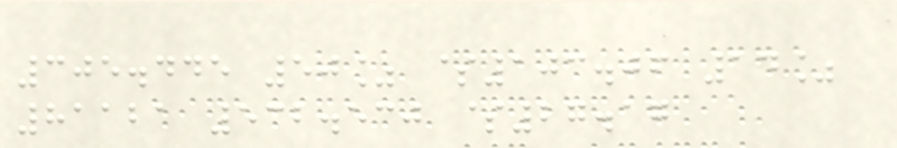305.445 50% $103.06 14%
81121 532.530 $27.17
